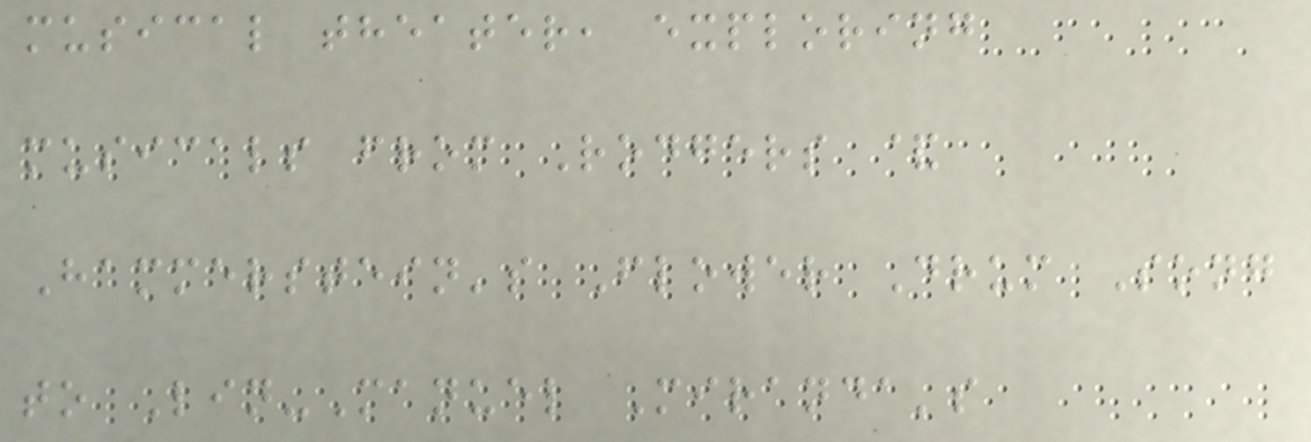musical theater, exploring
musicals from Rodgers &
Hammerstein's Flower Drum Song
to Lin-Manuel Miranda's
